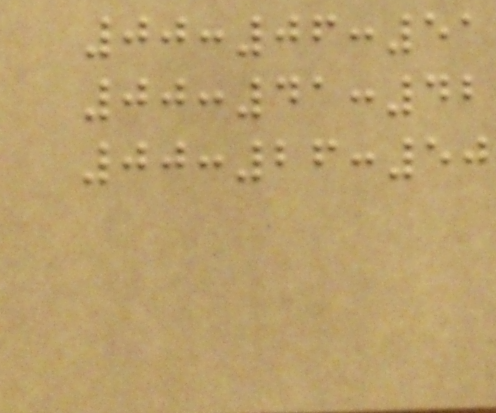00:06:51
00:41:42
00:26:50
